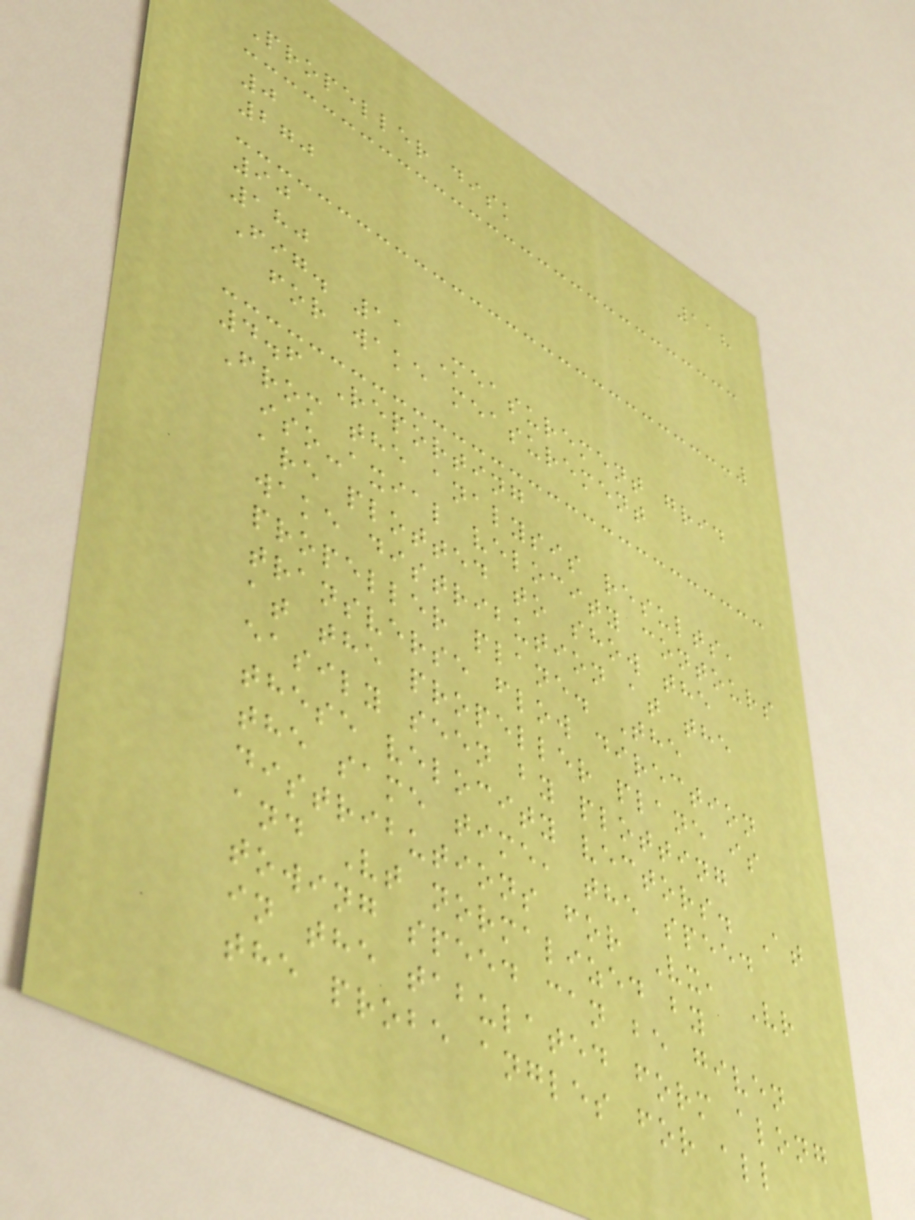118
Propeller disk
0
270
90
180
Fig. 11 Measurement grid
for wake measurement
4.6 Reporting
From the analysis results,
iso-axial velocity contours
are plotted to show the
wake distribution at the
propeller plane. The
transverse flow direction
at the propeller plane is
easily seen by plotting
these velocity vectors. At
the same time, the speed
distributions for Vx, Vr
and Vt normalized by
towing speed can be given
in the tabulated form along
the probe angles for all
